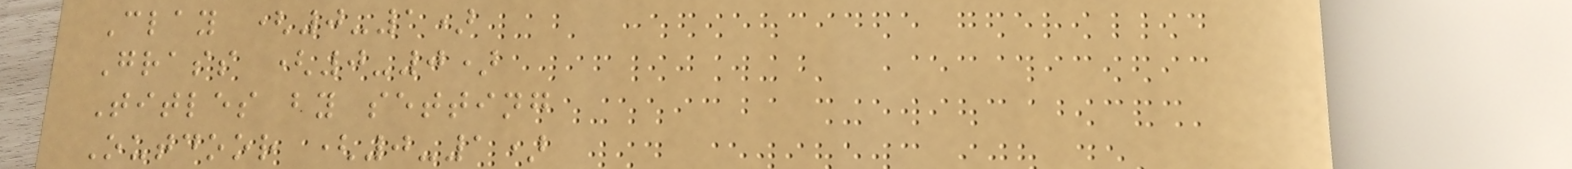Clay (0-1)
Grass (0-0)
Titles by setting
Outdoor (0-1)
